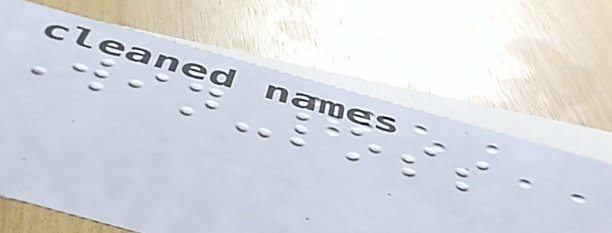Win-loss
